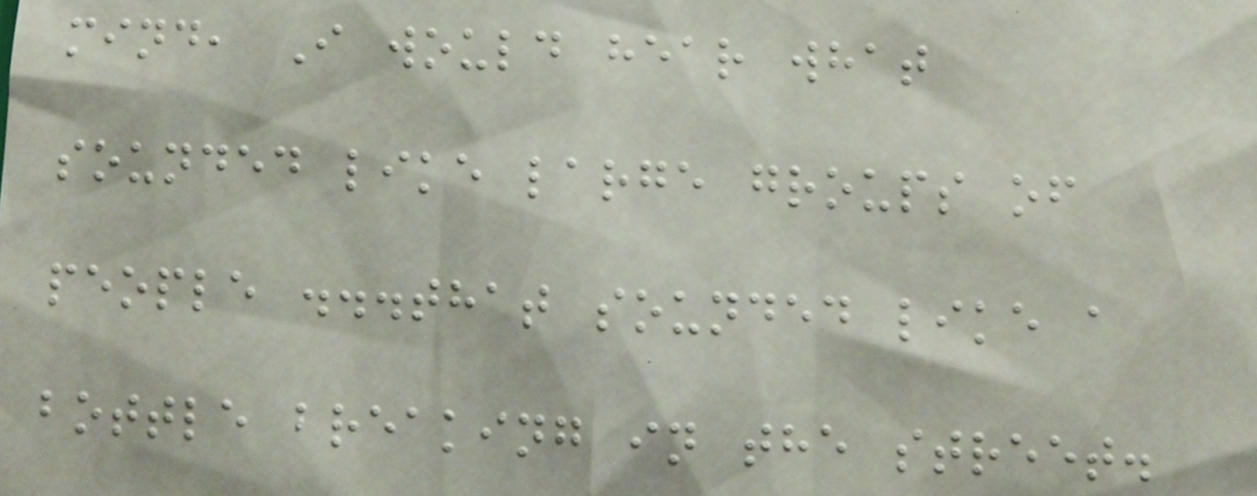mind, I would hear what
sounded like large groups of
people ...that sounded like a
bottle breaking in the street.
